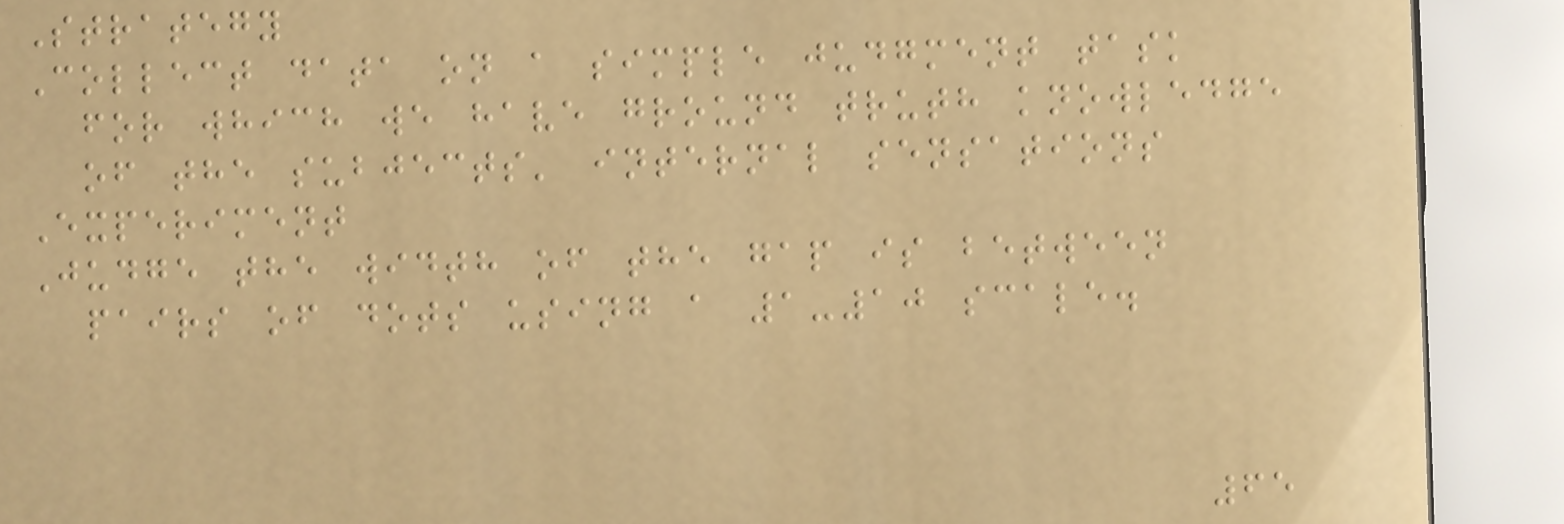Strategy
Collect data on a simple judgment task
for which we have ground truth knowledge
of the subjects' internal sensations
Experiment
Judge the width of the gap is between
pairs of dots using a 1-10 scale.
65
